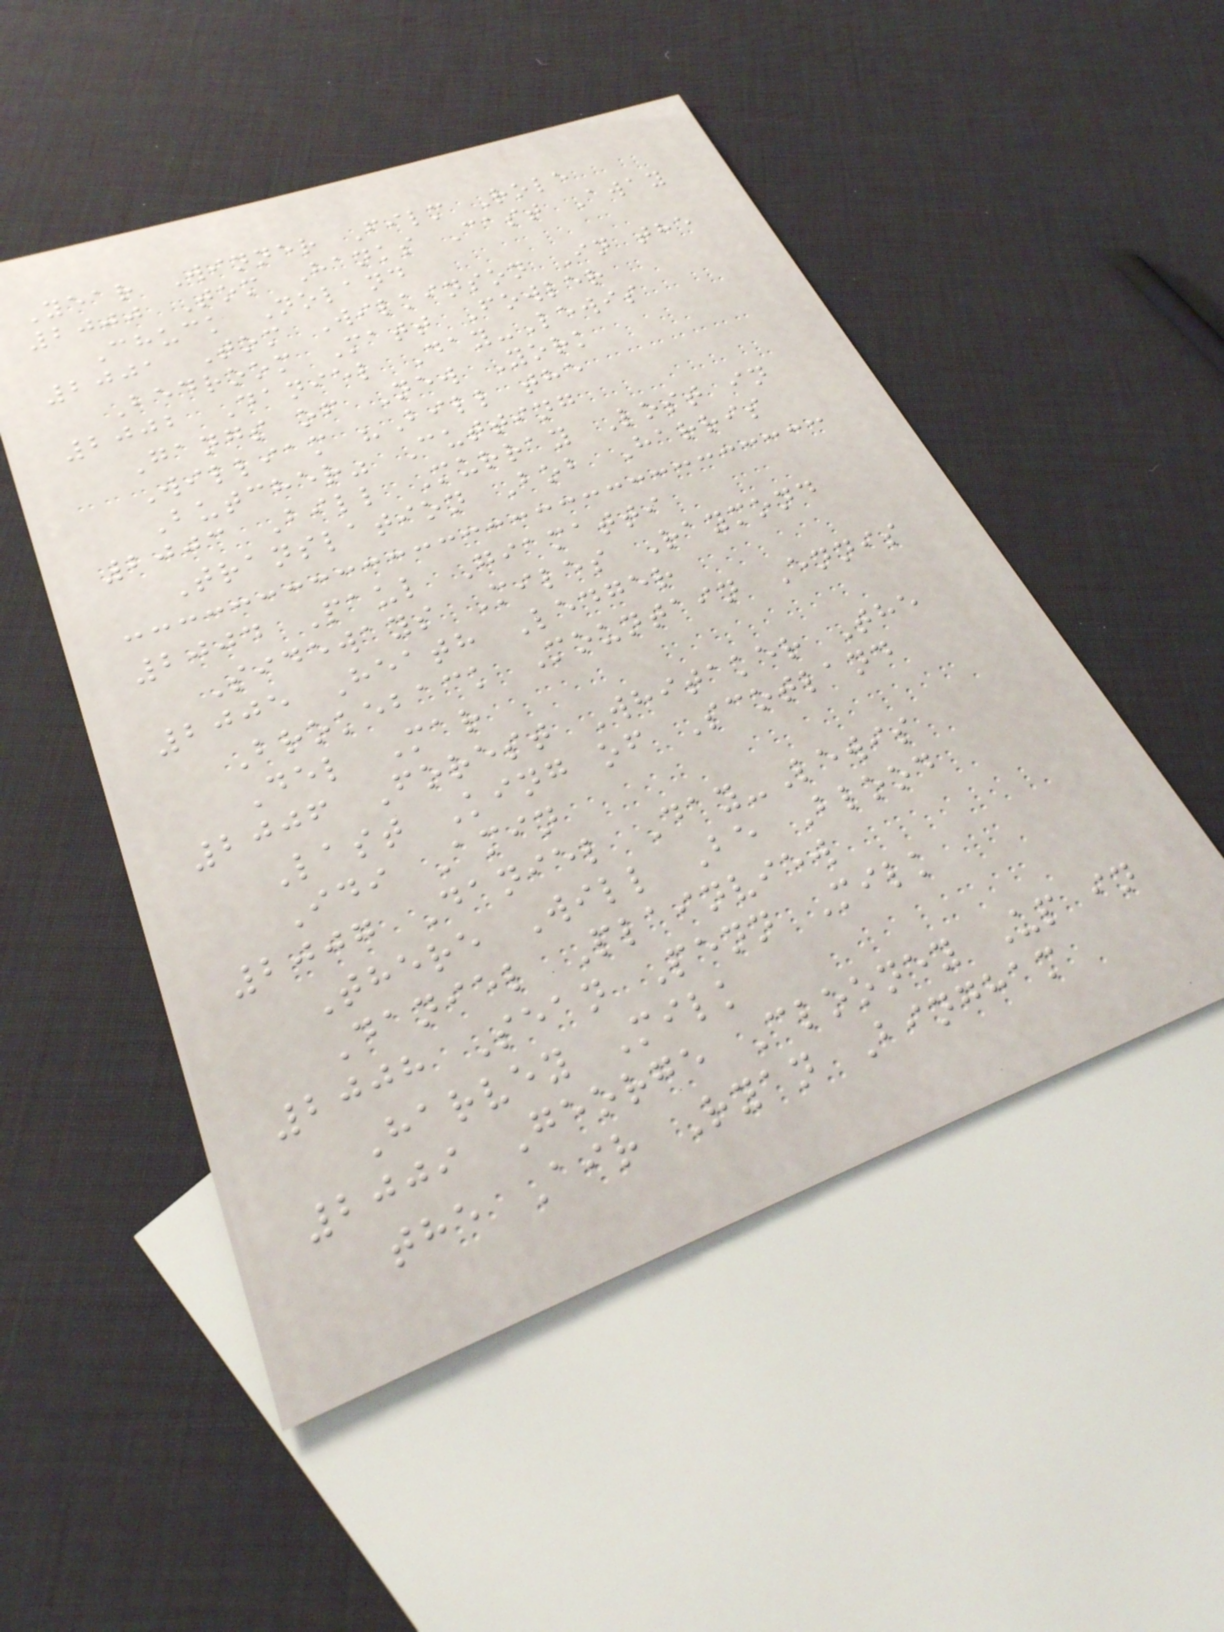Year Winner Film Role
2000 Tom Hanks Cast Away
Chuck Noland
2001 Tom Wilkinson In the
Bedroom Matt Fowler
2002 Daniel Day-Lewis
Gangs of New York
William "Bill the
Butcher" Cutting
2003 Bill Murray Lost in
Translation Bob Harris
2004 Paul Giamatti
Sideways Miles Raymond
2005 Heath Ledger
Brokeback Mountain Ennis
Del Mar
2006 Forest Whitaker The
Last King of Scotland
Idi Amin
2007 Daniel Day-Lewis
There Will Be Blood
Daniel Plainview
2008 Sean Penn Milk
Harvey Milk
2009 George Clooney Up in
the Air Ryan Bingham
